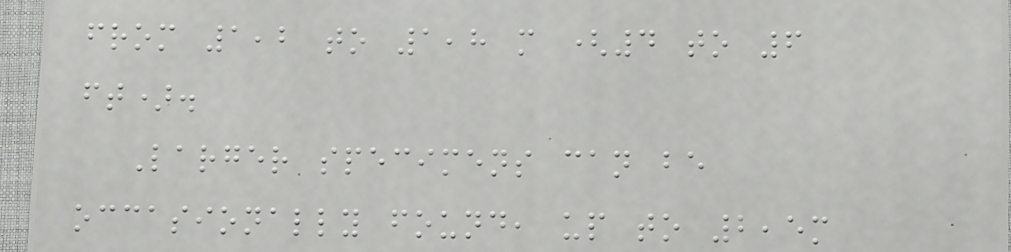from 1,2 to 1,8 m (4 to 6
ft).
Larger specimens can be
occasionally found, up to 2,5m
